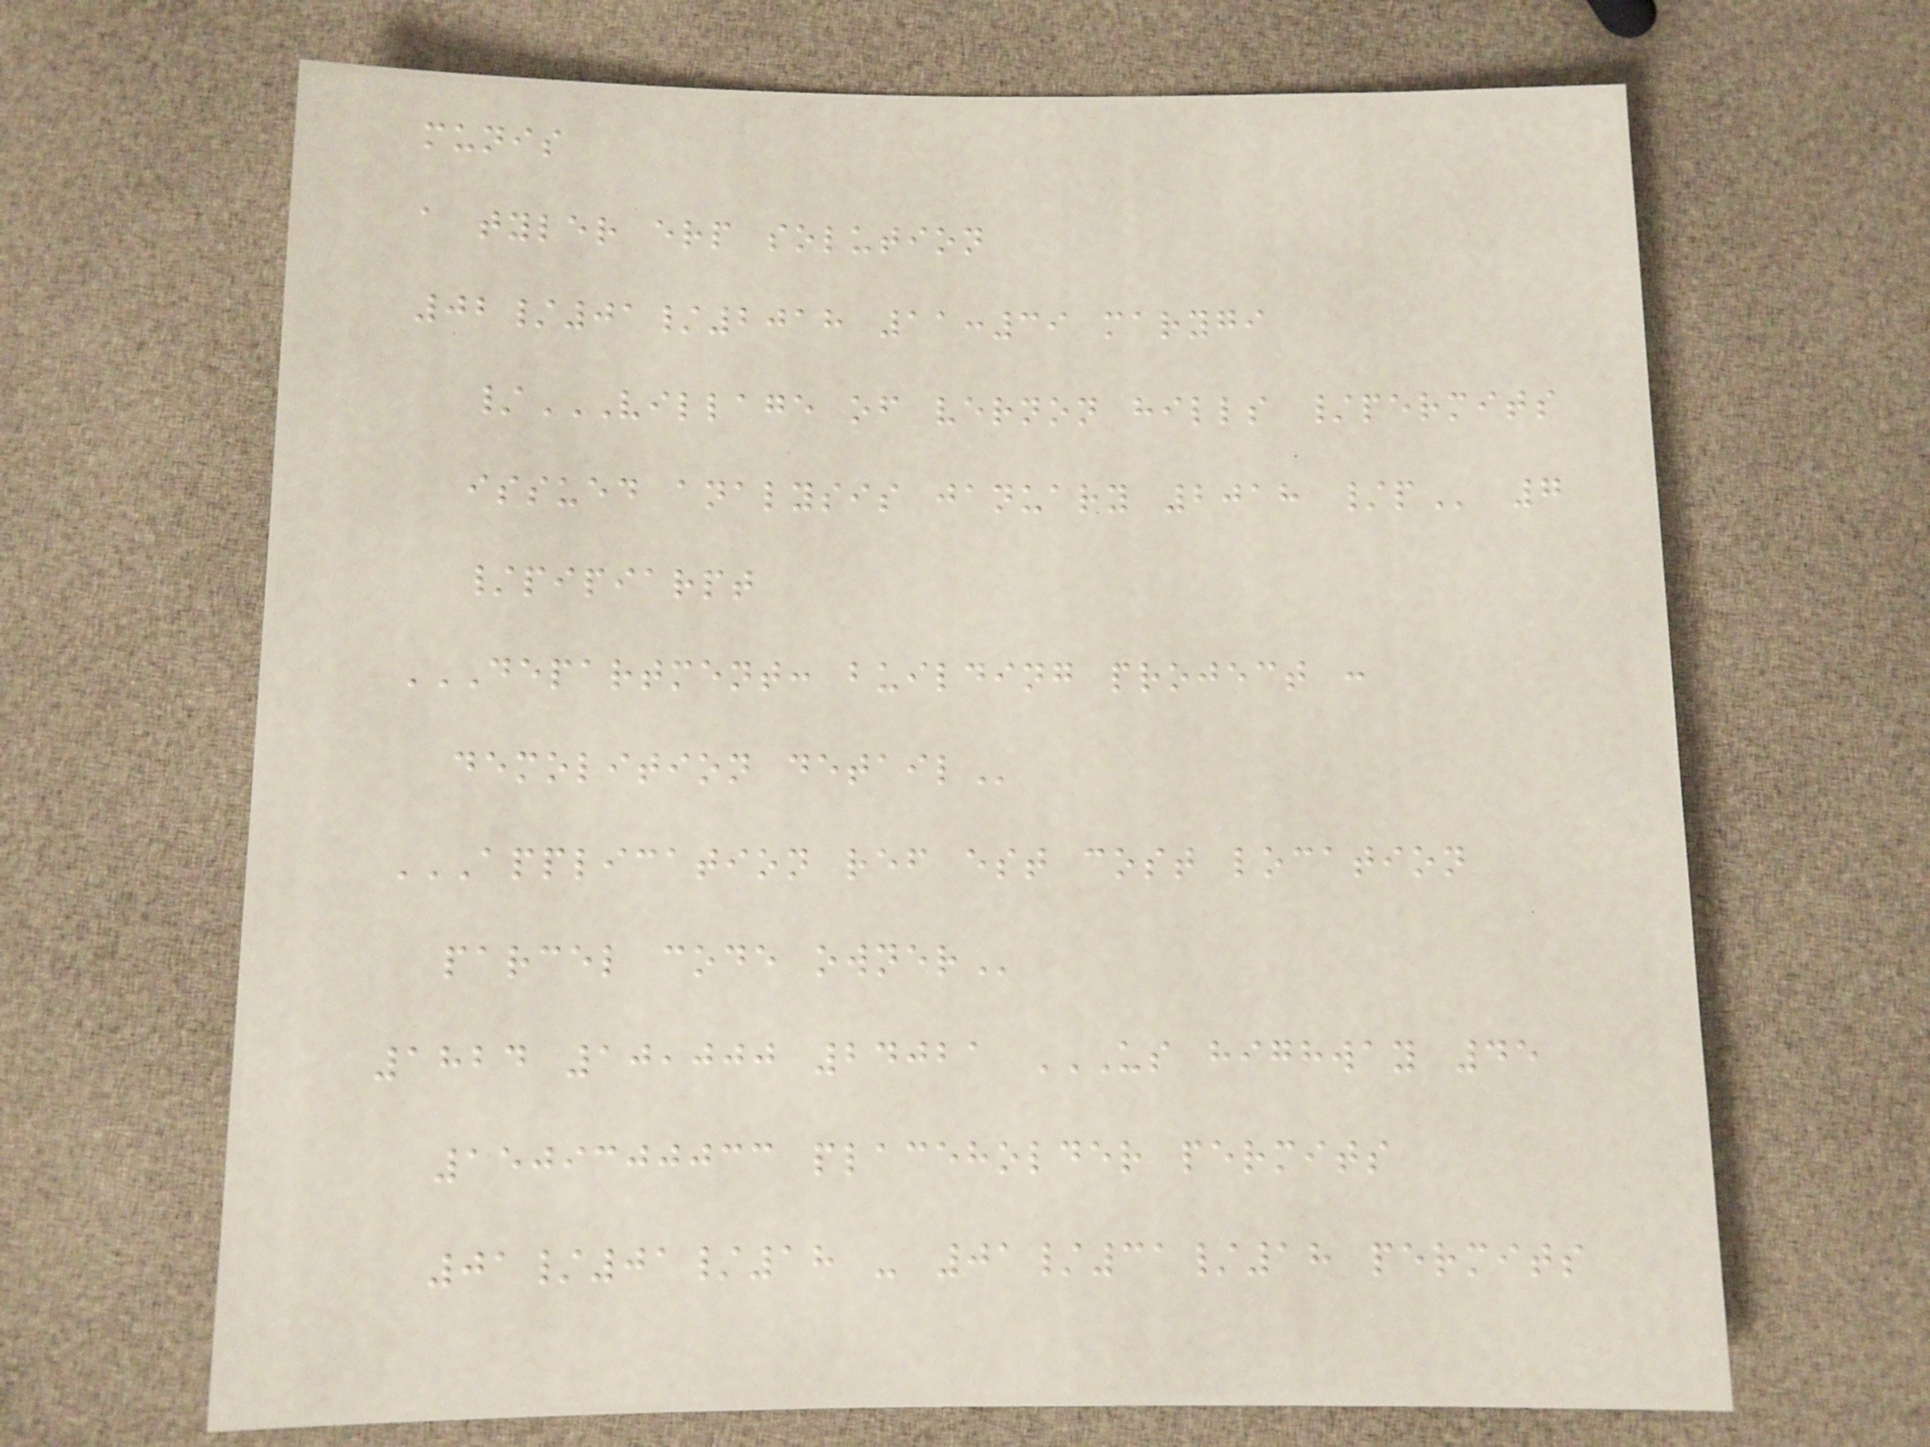munis
a tyler erp solution
02/01/2018 11:39 marygi
/VILLAGE OF VERNON HILLS /PERMITS
ISSUED ANALYSIS JANUARY 2018 /P 7
/pipiarpt
DEPARTMENT: BUILDING PROJECT :
DEMOLITION DETAIL
APPLICATION REF EST COST LOCATION
PARCEL CODE OWNER
1824 10,000 24021 US HIGHWAY 45
1509300033 PLACEHOLDER PERMITS
01/01/18 - 01/31/18 PERMITS
